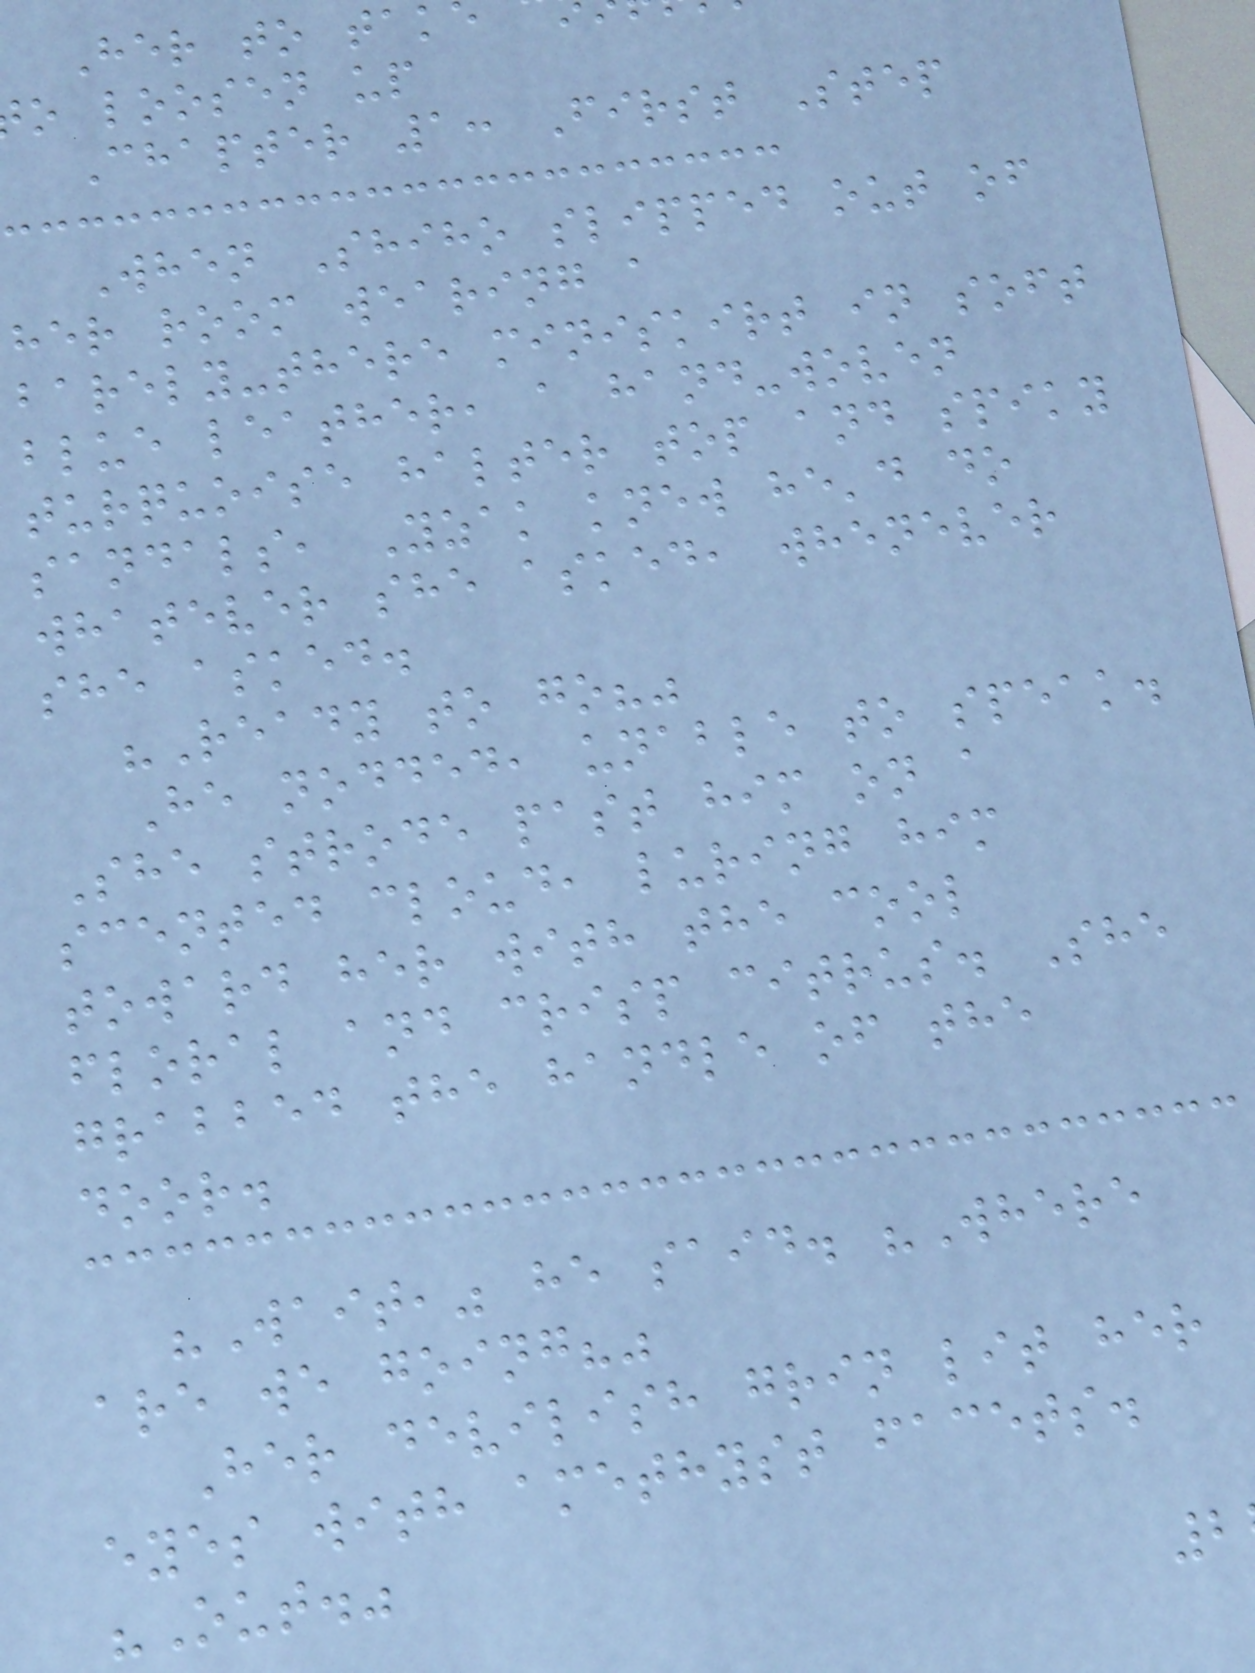Her to tak
o loosen up
Chapter 1: First Step
When Shiho slipped out of
her room wearing a
barely-there miniskirt in soft
blue leather, a hand-woven
turquoise halter top and spiky
sandals, Yzak knew he'd do
whatever she asked, whenever
she asked.
"Ready to go?"
He nodded, unable to speak.
She strode past him on a
scented cloud, luring him
toward her with the cool
floral and crisp citrus. She
grabbed the handle of the
door.
"Wait," he said. "Where
are we going?"
Her devilish grin lit her
eyes with amethyst facets.
"Out."
